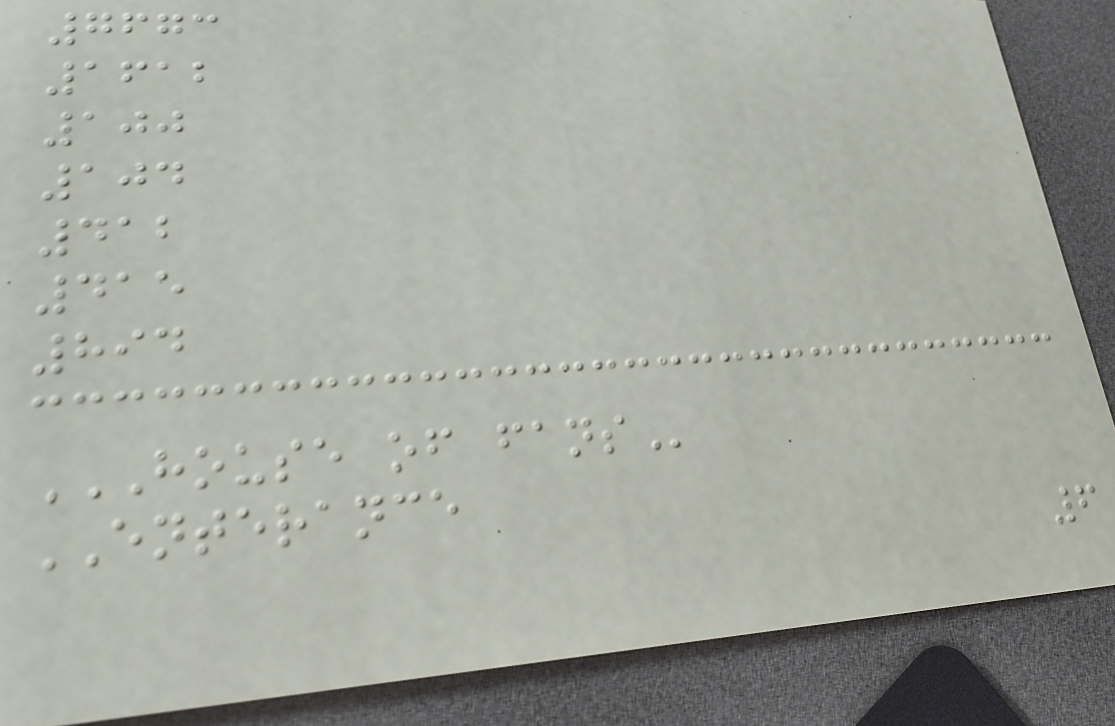7673
1612
100
104
412
415
894
HOUSE OF FANS
ENTERANCE
6
